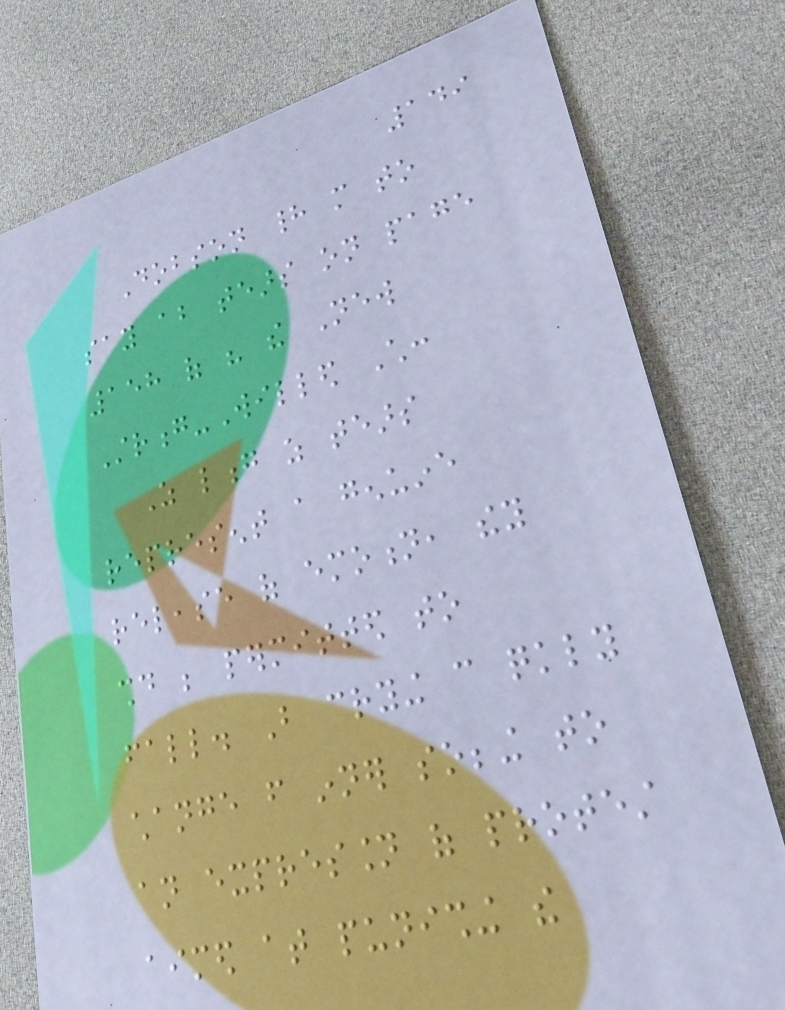149
Dobson had more to
say about tears on page
158 of his the New
Strong-Willed Child:
As long as tears
represent a genuine
release of emotion, they
should be permitted to
fall. But crying can quickly
change from inner sobbing to
an expression of protest
aimed at punishing the
